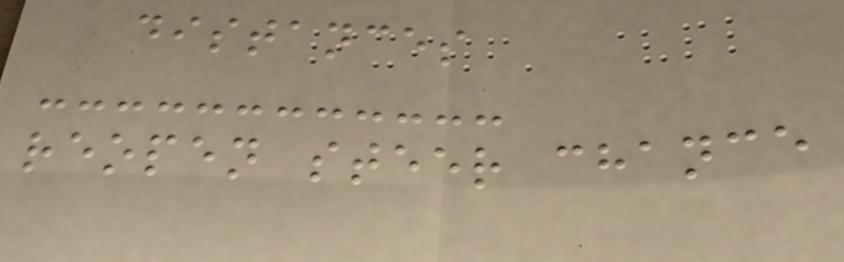distances
reopen steer chance
